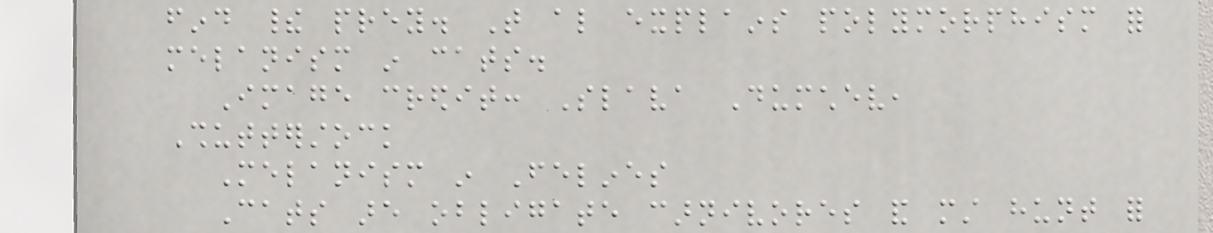find their prey. That also explains polymorphism for
melanism in cats.
Image credit: Slava Dumchev,
Shutterstock
Melanism in Felines
Cats are obligate carnivores and must hunt for
